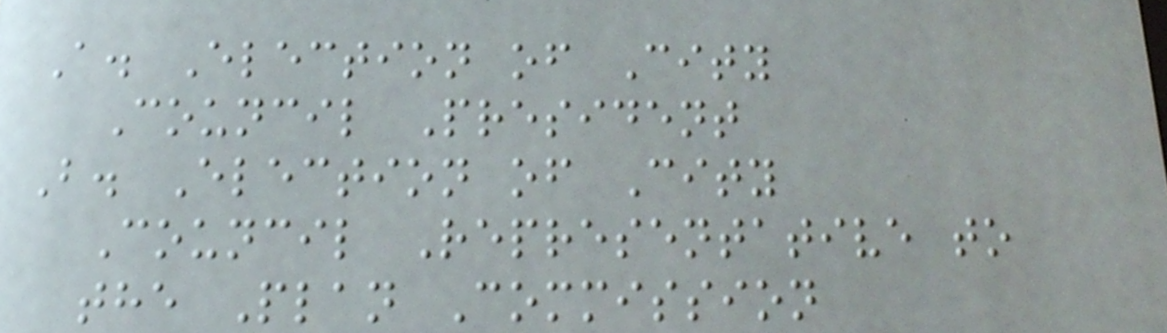A. Election of City
Council President
B. Election of City
Council Representative to
the Plan Commission
